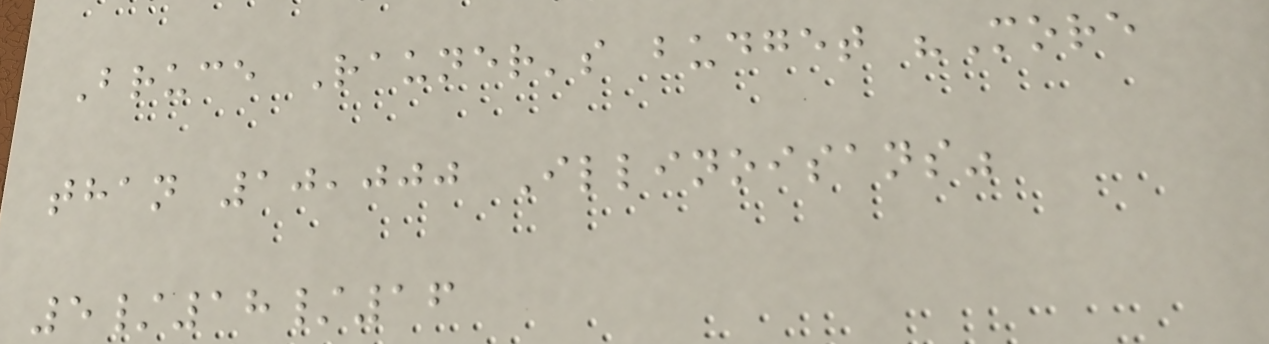Bruce Rauner's budget "More
than 10,000 Illinoisans"
5/18/16
